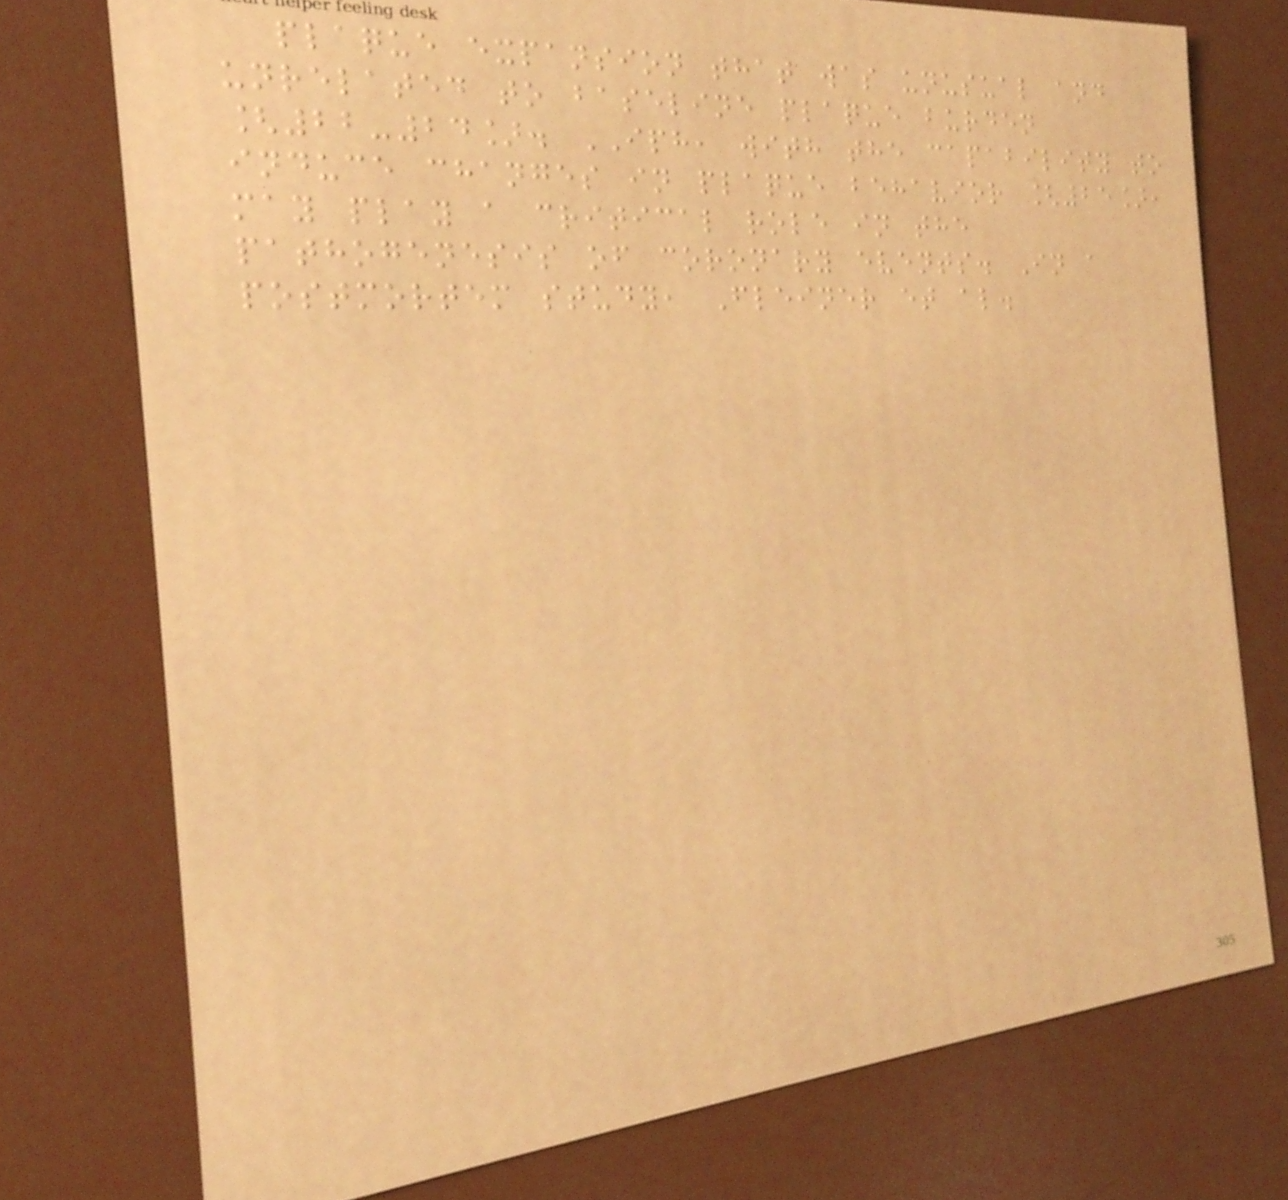plaque expansion that was unusual and
unrelated to baseline plaque burden
[22-24]. IPH, with the capability to
induce changes in plaque behavior [25],
may play a critical role in the
pathogenesis of coronary events. In a
postmortem study, Fleiner et al.
